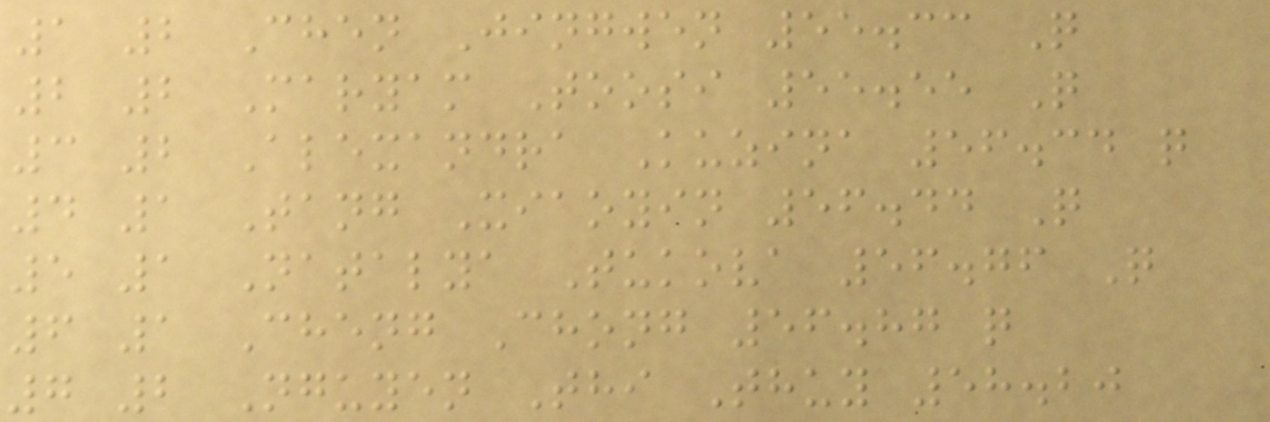1 2 Chen Jingwen 55.33 Q
2 2 Maryam Toosi 55.55 Q
3 2 Alexandra Kuzina 56.34 q
4 1 Tang Xiaoyin 56.44 Q
5 1 Natalya Tukova 56.76 Q
6 1 Cheng Chong 56.87 q
7 2 Nguyen Thi Thuy 58.20
